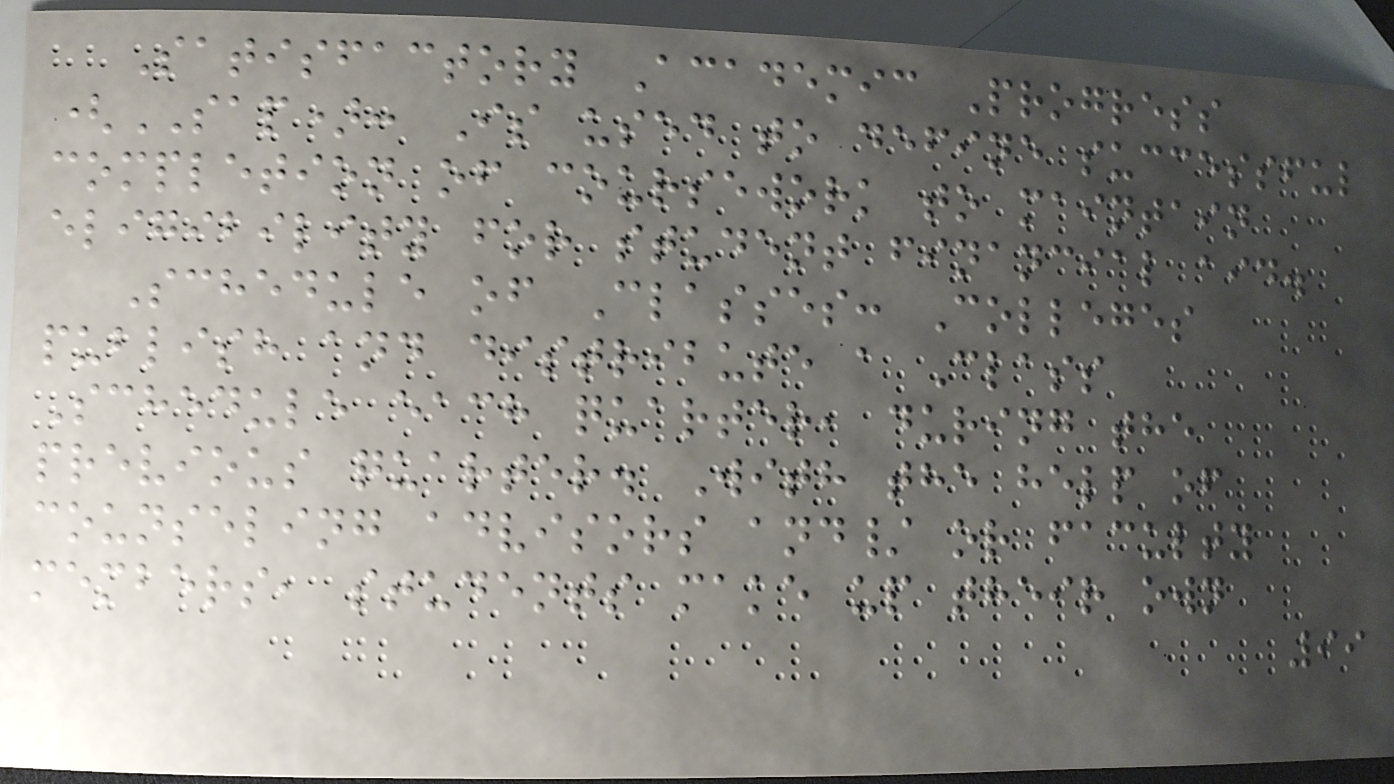Satisfactory Academic Progress
(SAP): Is used to define successful
completion of coursework to maintain
eligibility for student financial aid.
Schedule of Classes: Colleges
publish and distribute a Class
Schedule each quarter, during the
previous quarter. With the help of
counseling advisors and/ or faculty
members, students make up their own
99
